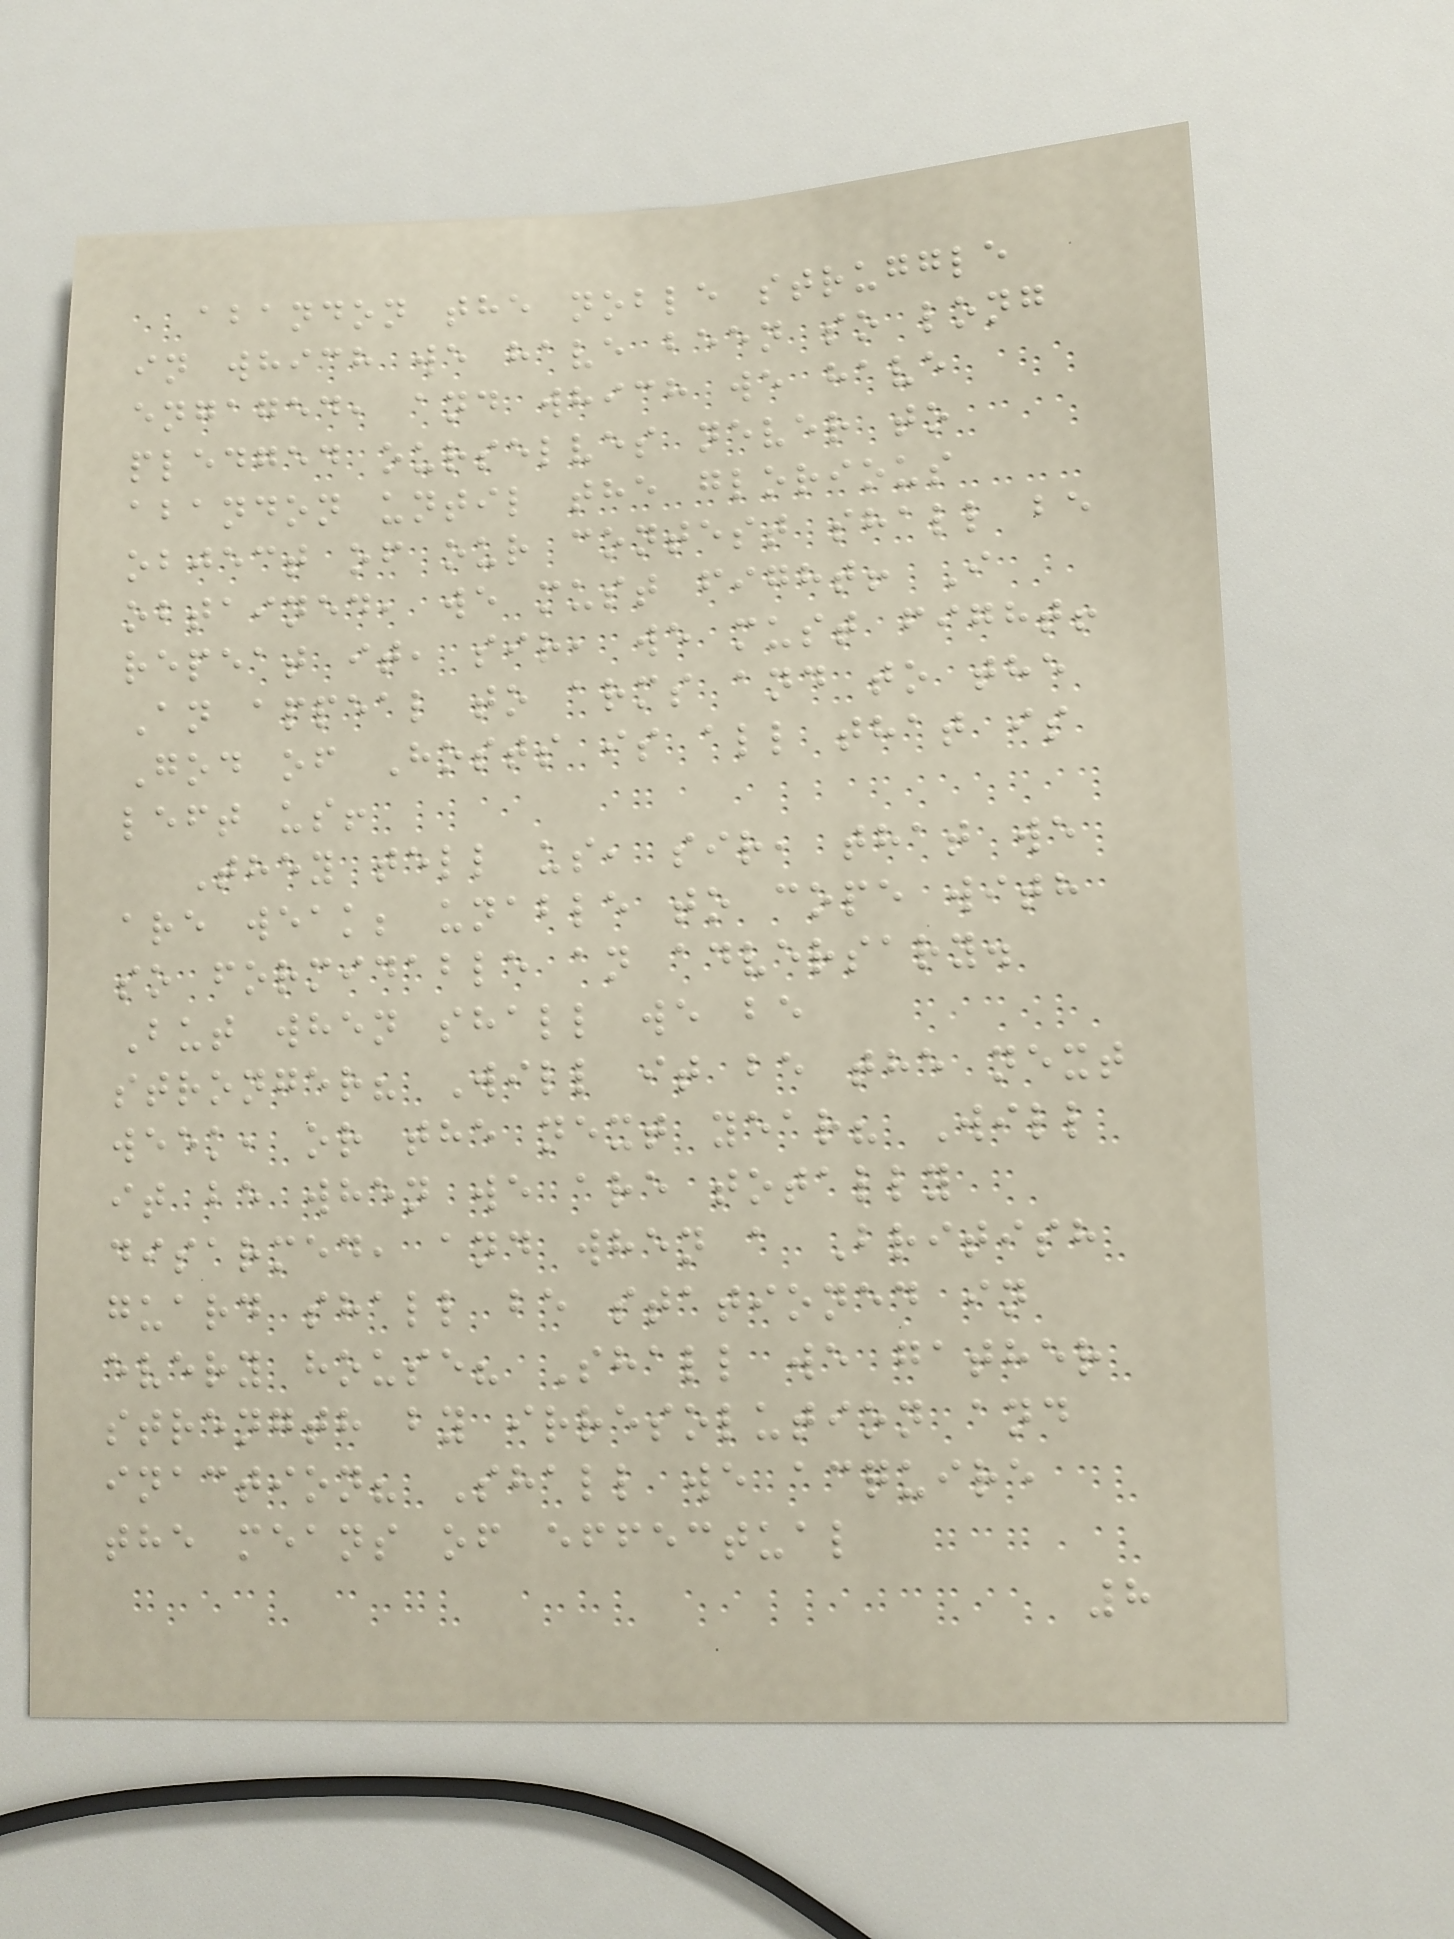abandon the noble struggle
in which we have been so long
engaged, and which we have
pledged ourselves never to
abandon until the glorious
object of our contest shall be
obtained, we must fight! I
repeat it, sir, we must fight!
An appeal to arms and to the
God of Hosts is all that is
left us!
They tell us, sir, that we
are weak; unable to cope with
so formidable an adversary.
But when shall we be
stronger? Will it be the next
week, or the next year? Will
it be when we are totally
disarmed, and when a British
guard shall be stationed in
every house? Shall we gather
strength by irresolution and
inaction? Shall we acquire
the means of effectual
8
